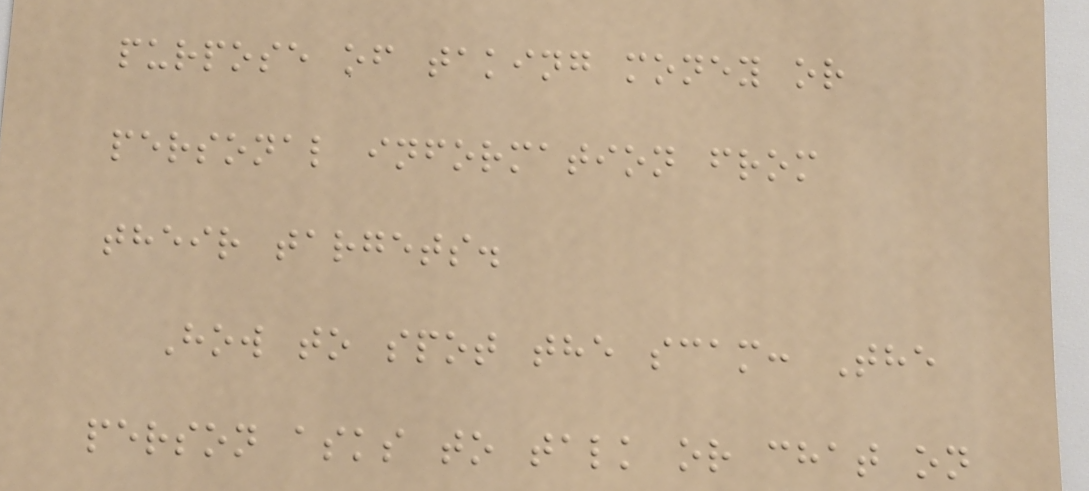purpose of taking money or
personal information from
their targets.
How to spot the scam: The
person asks to talk or chat on
